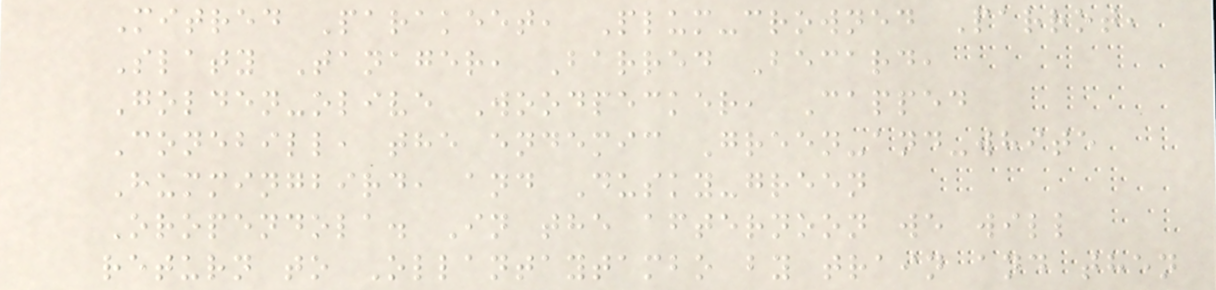Mitred Parakeet, Plum-crowned Parrot,
Slaty Tanager, Barred Becard,
Golden-olive Woodpecker, Capped
Conebill, the endemic Green-and-white
Hummingbird, and Dusky-green
Oropendola. In the afternoon we will
return to Ollantaytambo by train and then
